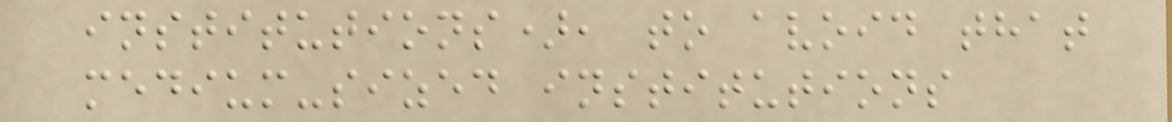institutions), to avoid that
medium-sized institutions
